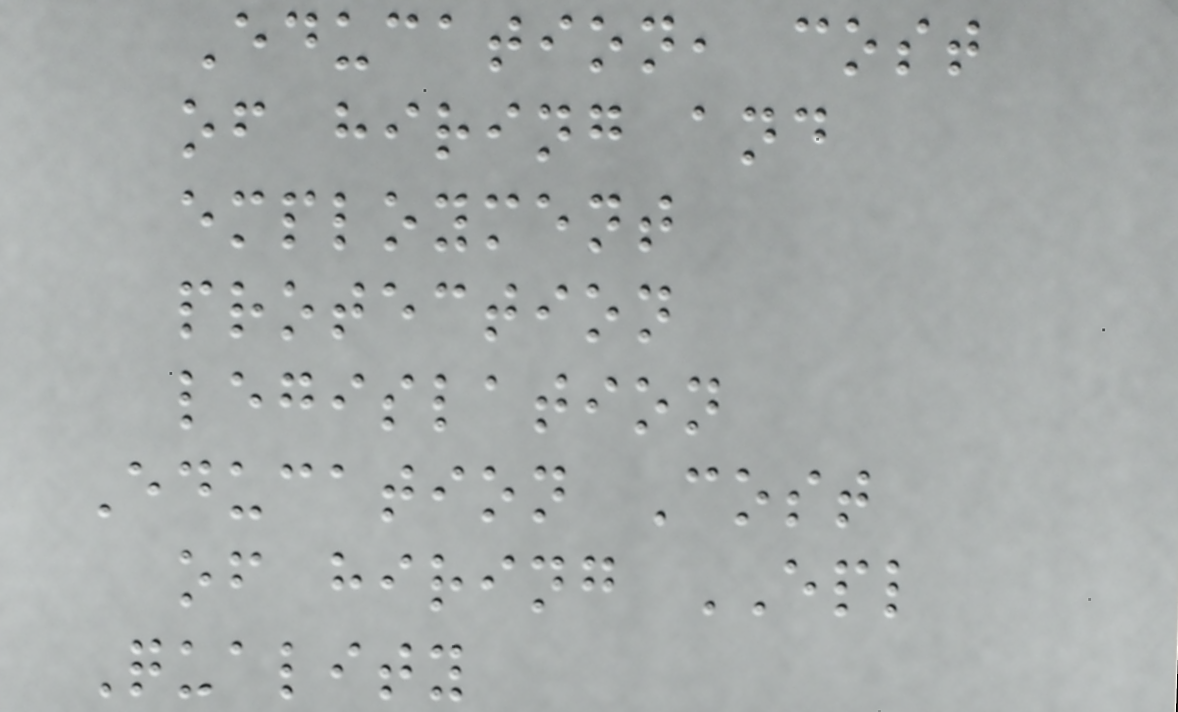Education, cost
of hiring and
employment
protection
legislation
Education Cost
of hiring EPL
Quality
